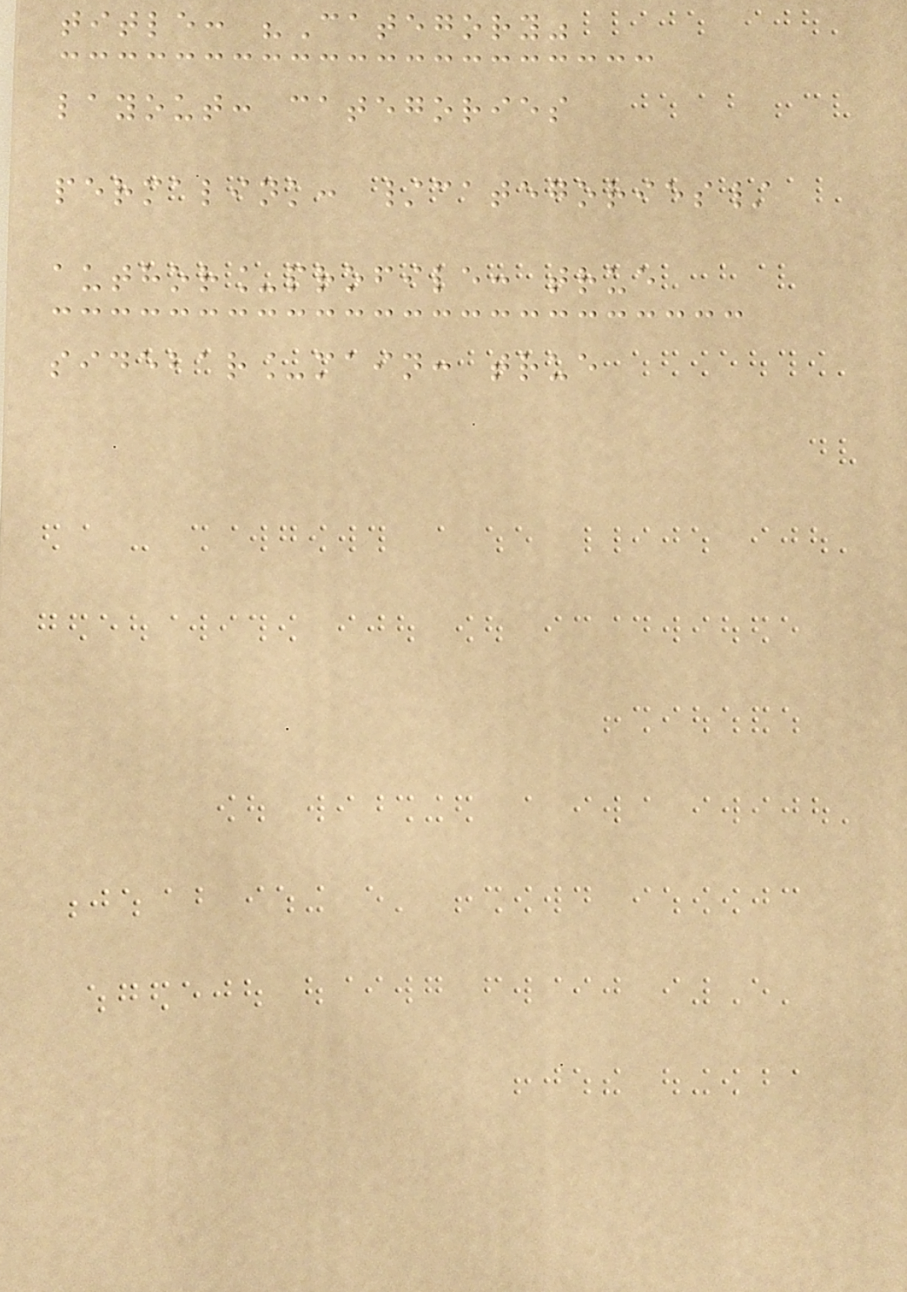title: "Category"
layout: categories
permalink: /categories/
author_profile: true
sidebar_main: true
